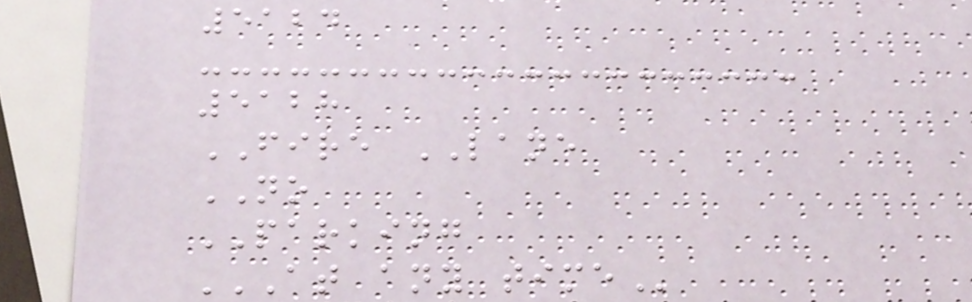5124
5128
FIRE LANE
NO
PARKING
AT ANY TIME
